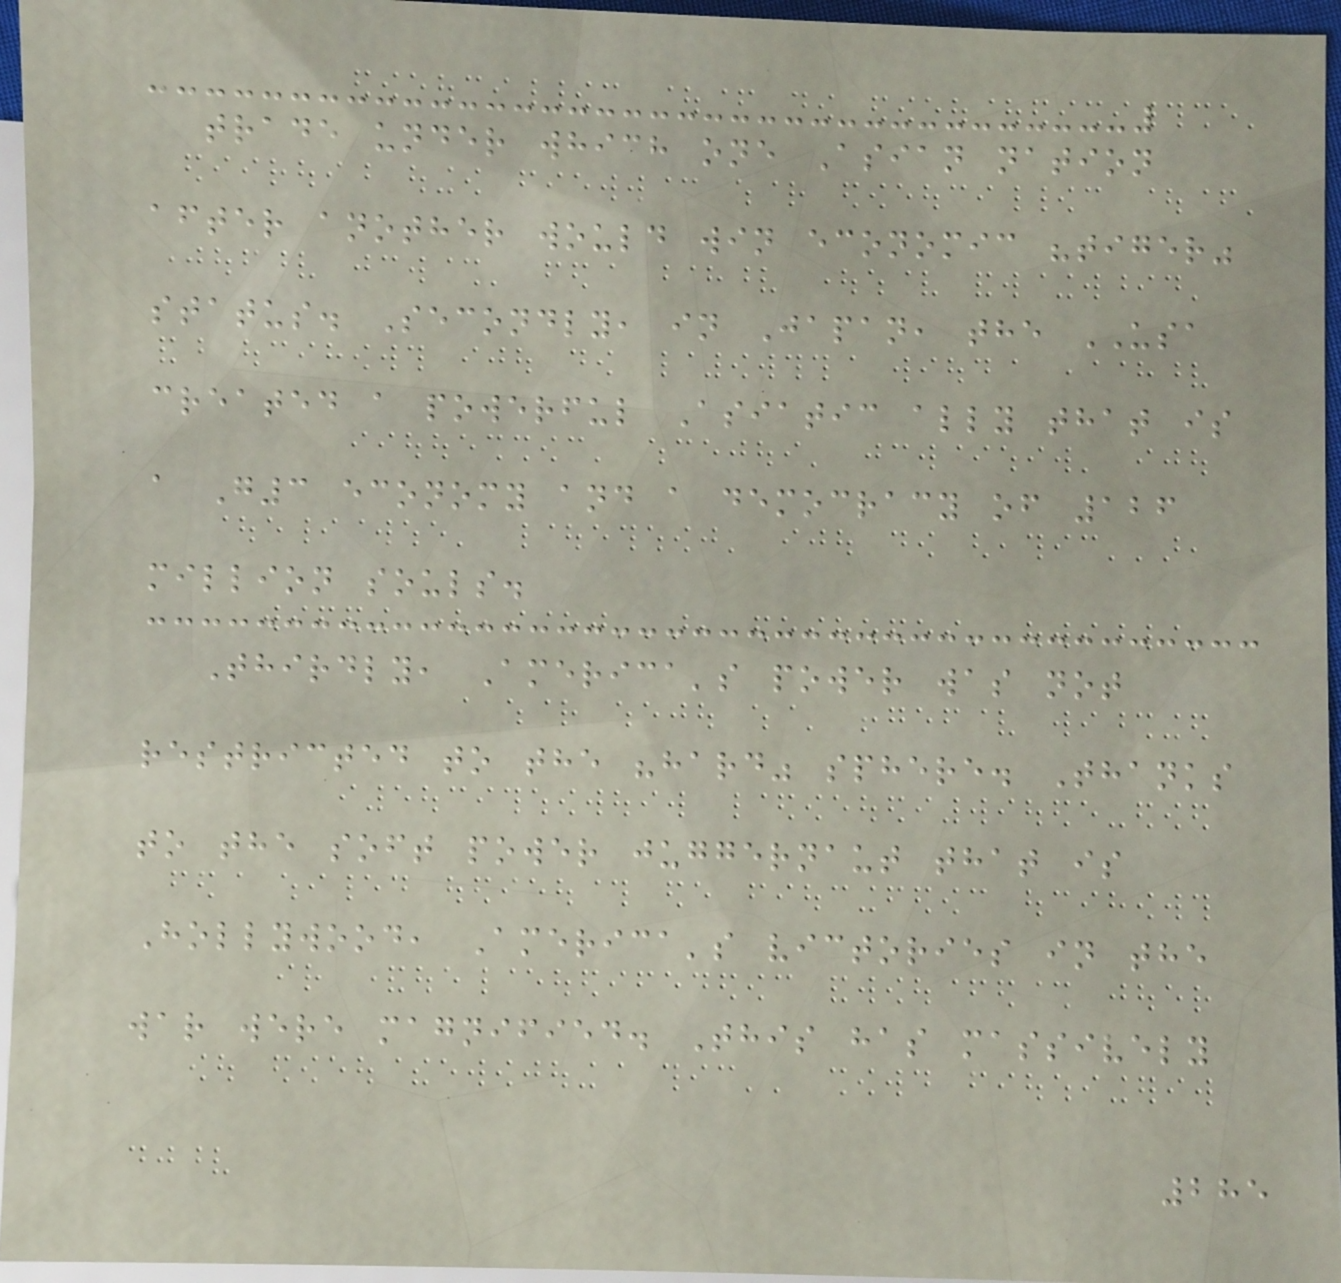trade under which one Asian nation
after another would win economic "tiger"
status. Secondly, in Japan, the USA
created a powerful Asiatic ally that is
a G3 economy and a democracy of 126
million souls.
Thirdly, America's power was not
restricted to the "hard" sphere. Thanks
to the soft power juggernaut that is
Hollywood, America's victories in the
war were magnified. This has massively
285
